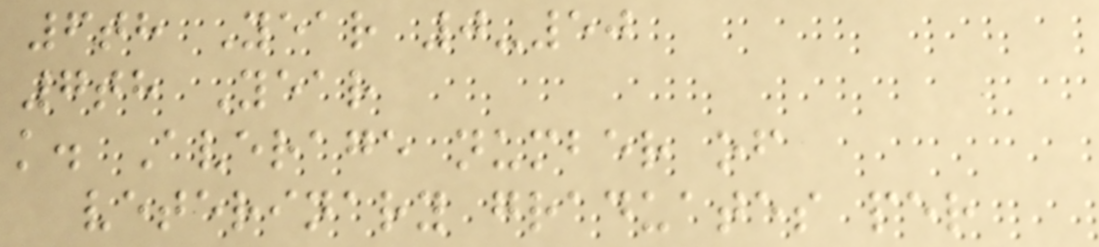6th Year 0-50
7th Year
k. Average number of
veterinary graduates per
